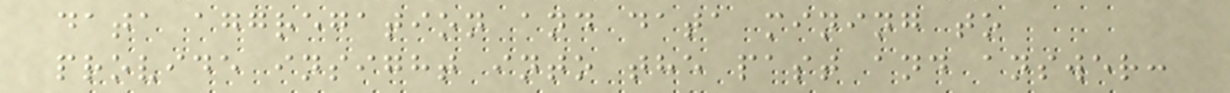data aggregation and data mining to
provide insight into the past and answer:
